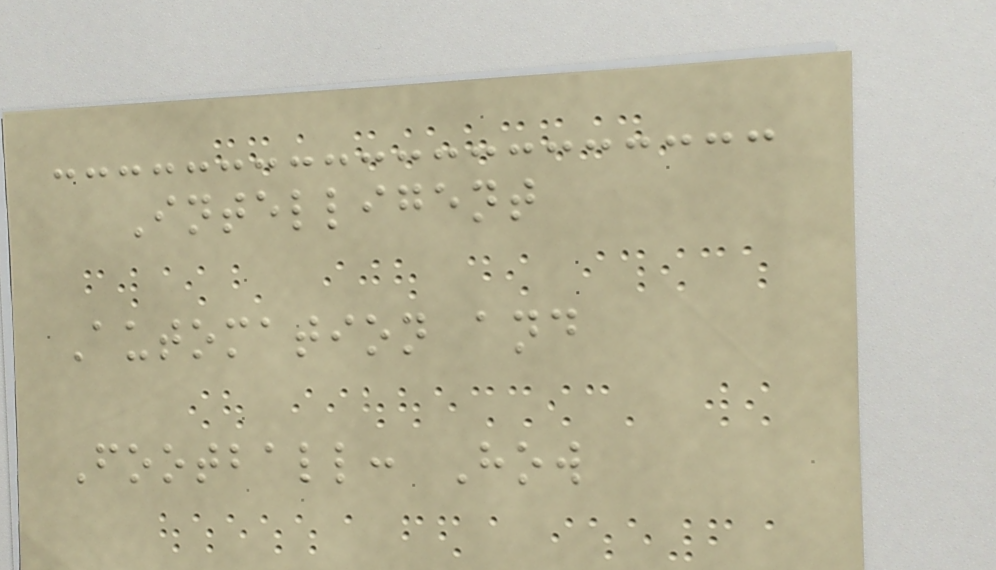Intelligent
Automation and
Football: How
